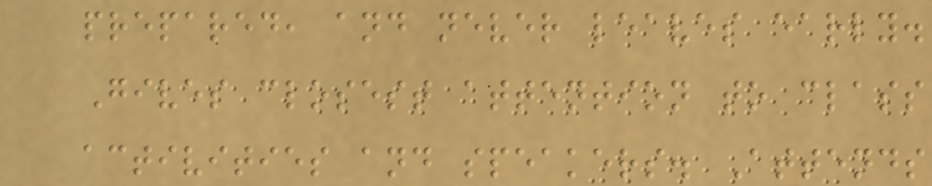prepared, and never leaves early.
Gives closest attention to class
activities and speakers. Attends
